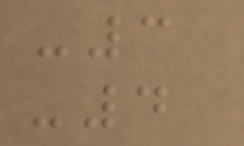-3
-4
